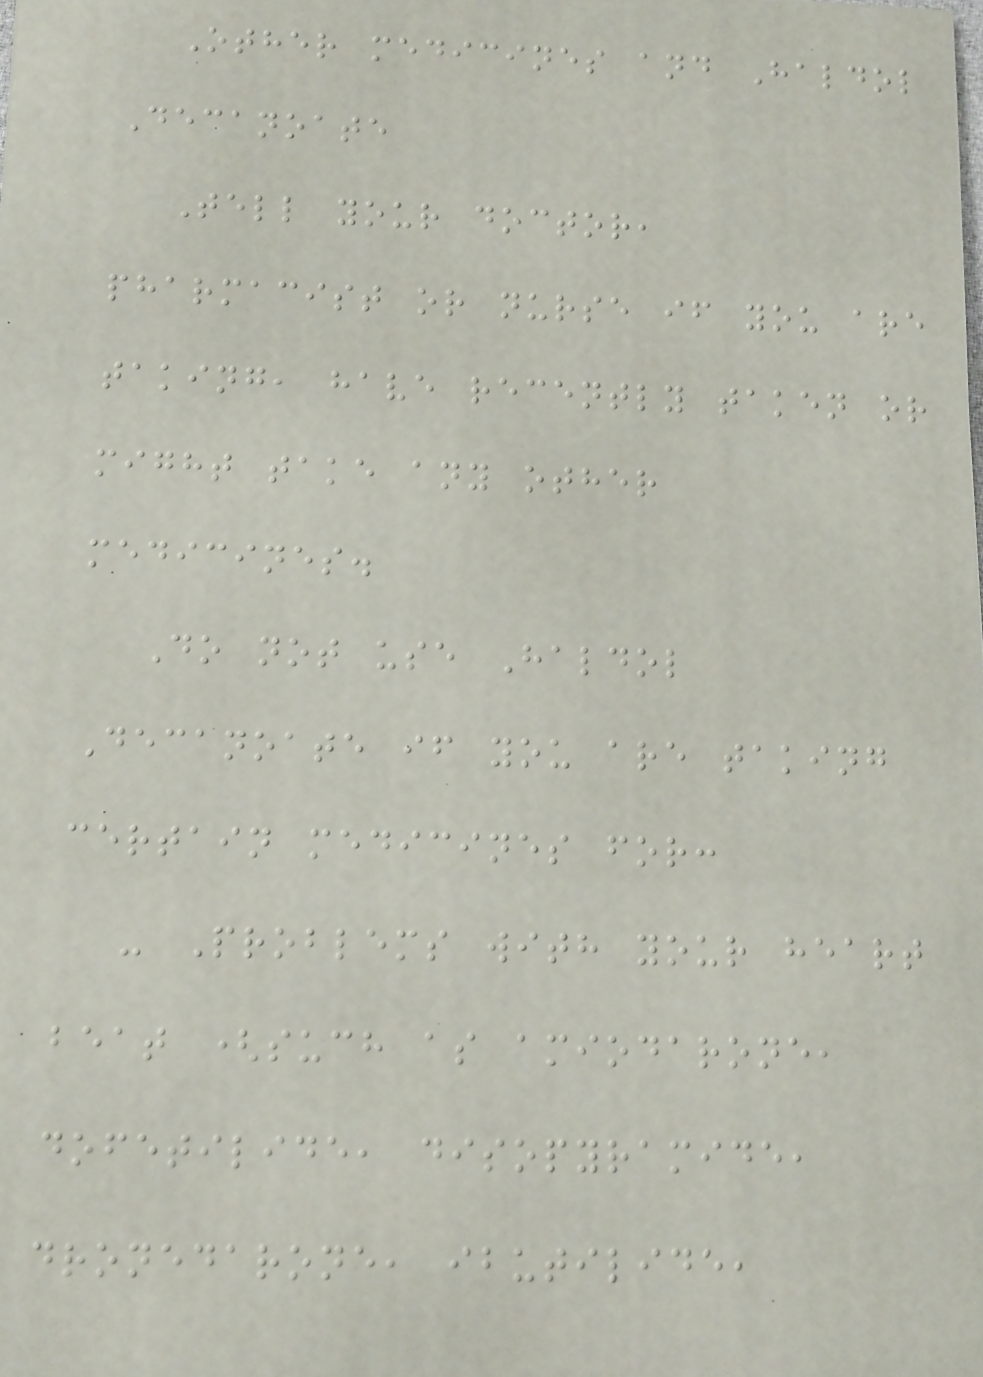Other medicines and Haldol
Decanoate
Tell your doctor,
pharmacist or nurse if you are
taking, have recently taken or
might take any other
medicines.
Do not use Haldol
Decanoate if you are taking
certain medicines for:
- Problems with your heart
beat (such as amiodarone,
dofetilide, disopyramide,
dronedarone, ibutilide,
